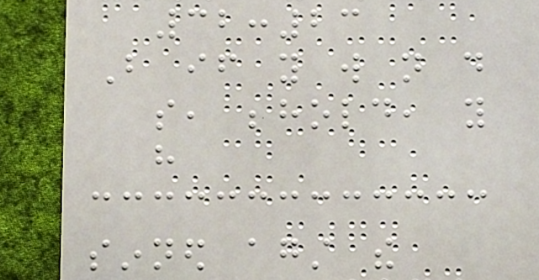32:23
But if you will not do
so, behold, you
have
sinned against the
